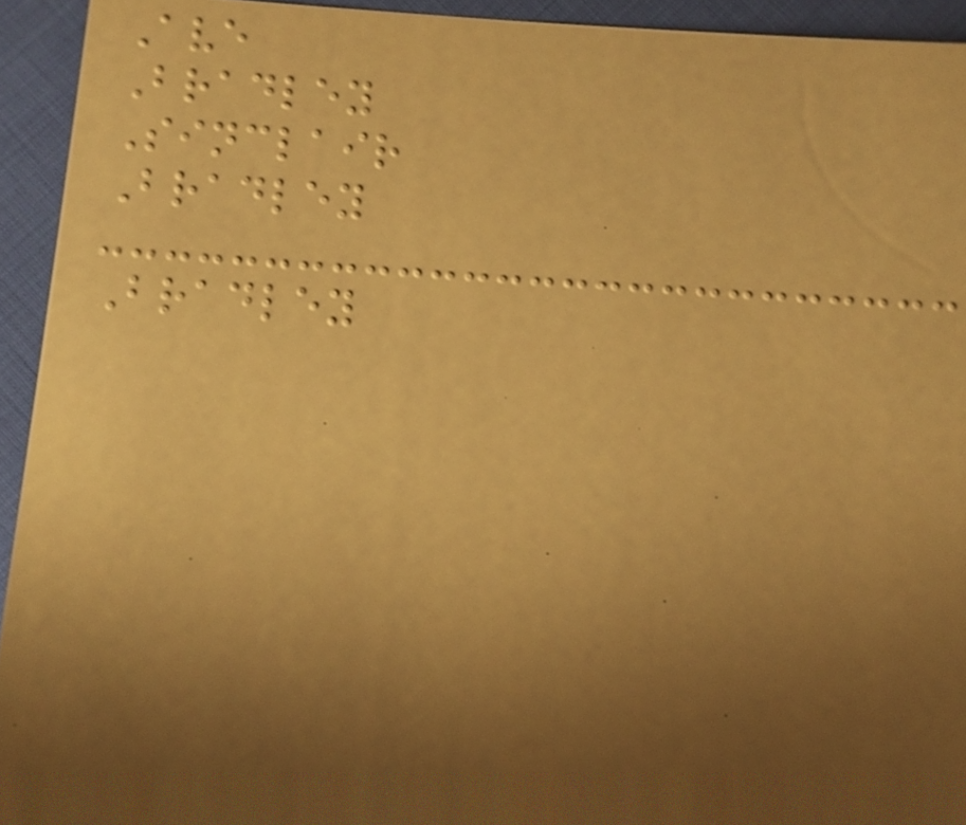Ave
Bradley
Sinclair
Bradley
Bradley
